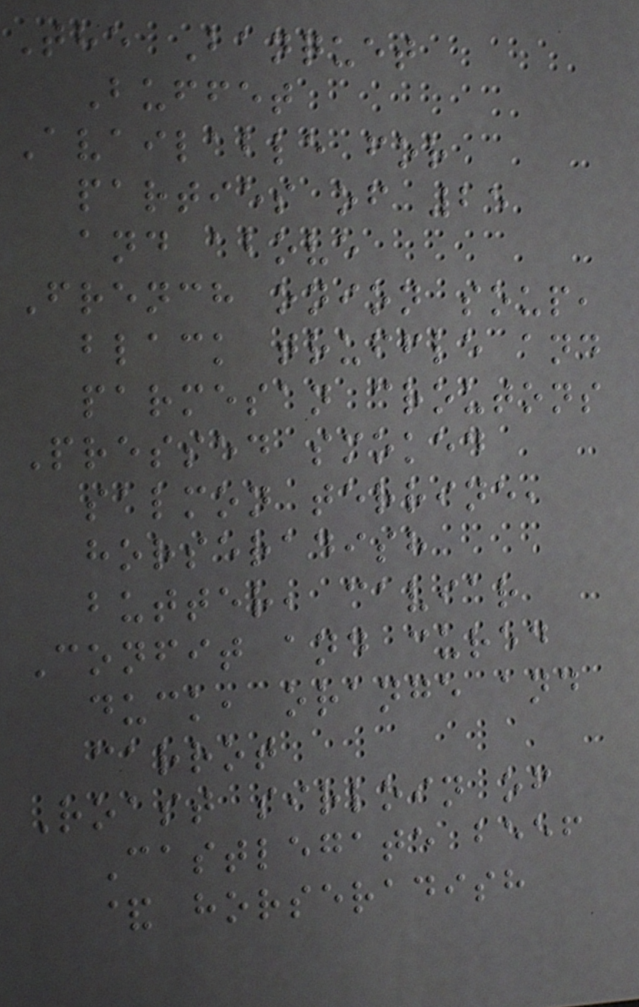The Banquet
Buffet
Available for
parties of 25
and above
French onion soup,
black truffle and
parmesan croutons
Pressed smoked
salmon terrine,
horseradish
butter, caviar
Confit and cured
duck, orange and
carrot
Roast sirloin of
Castlegate beef
& horseradish
